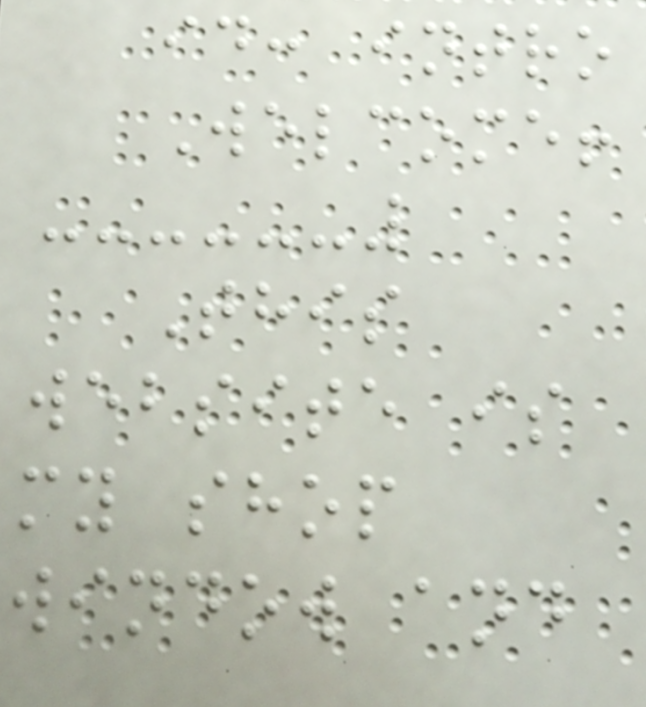id: intro
Welcome!
This
website is
my shop
window and
